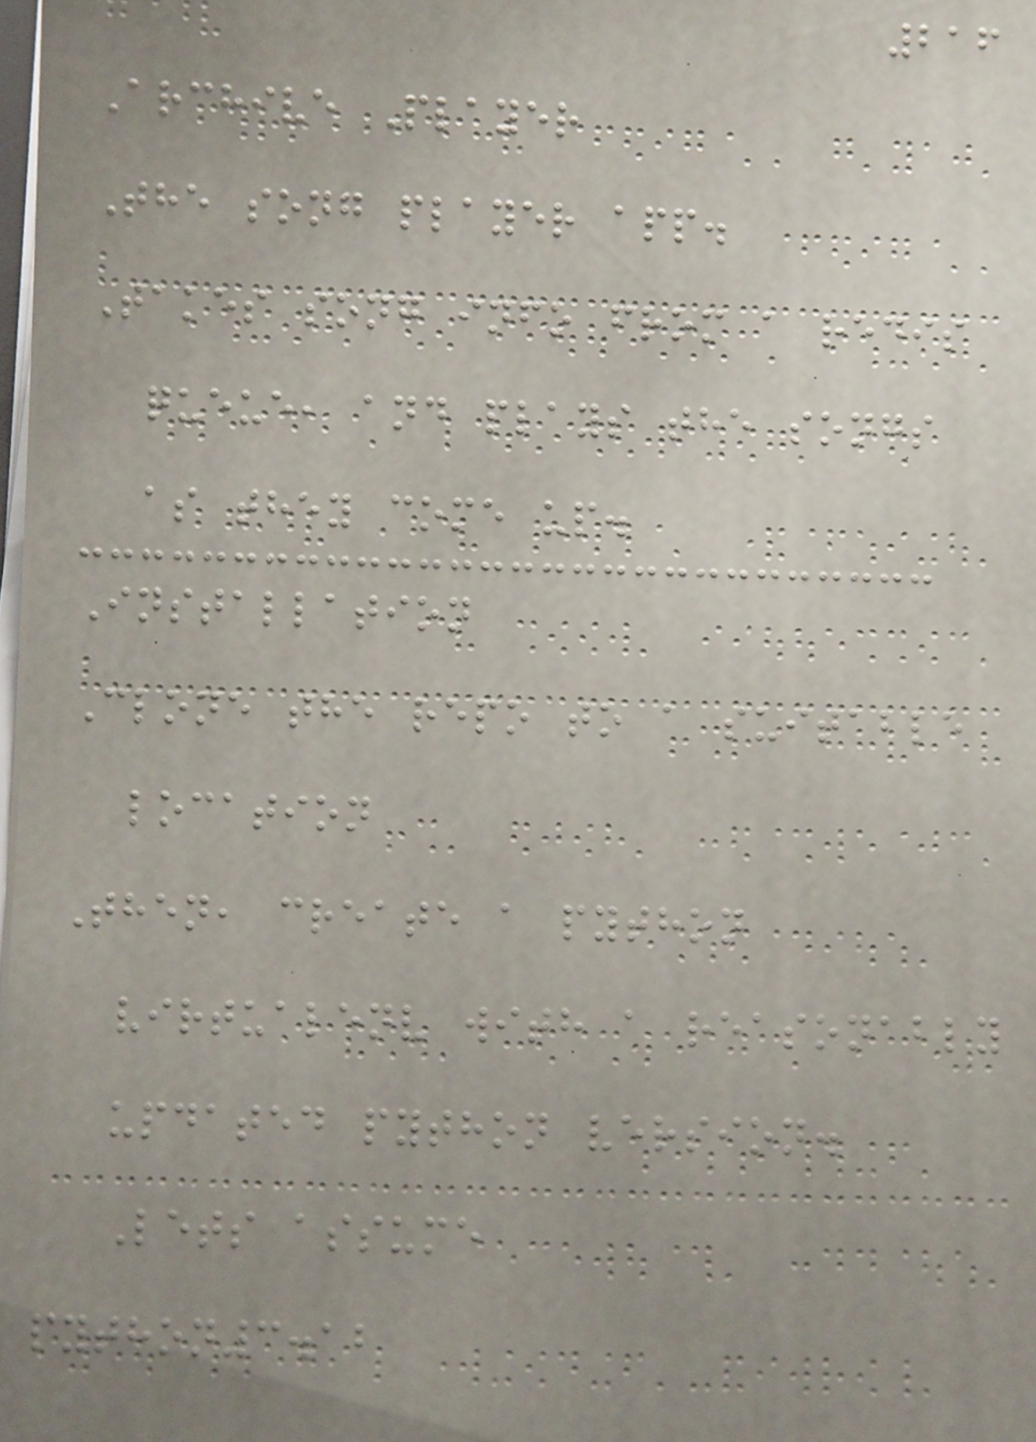216
Archive Player
The song player app.
Takes song info from a redis
queue, and plays the songs
as they come up.
Installation
Clone the repo to a suitable
location
Then, create a python
virtualenv with a reasonably
updated python version.
Lets assume
python3.12
